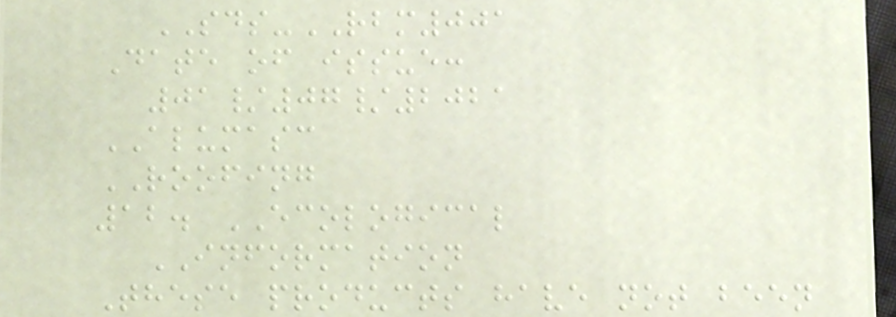SDS-RBM001
Date of issue:
01/07/2021
ALUMASC
ROOFING
12. ECOLOGICAL
INFORMATION
These products have not been
